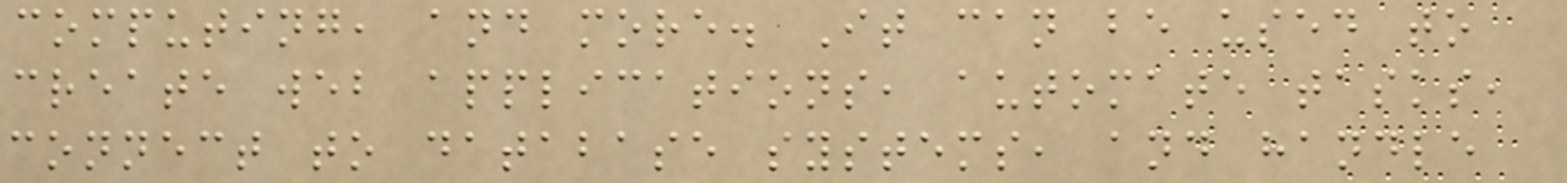computing, and more. It can be used to
create web applications, automate tasks,
connect to database systems, and handle
